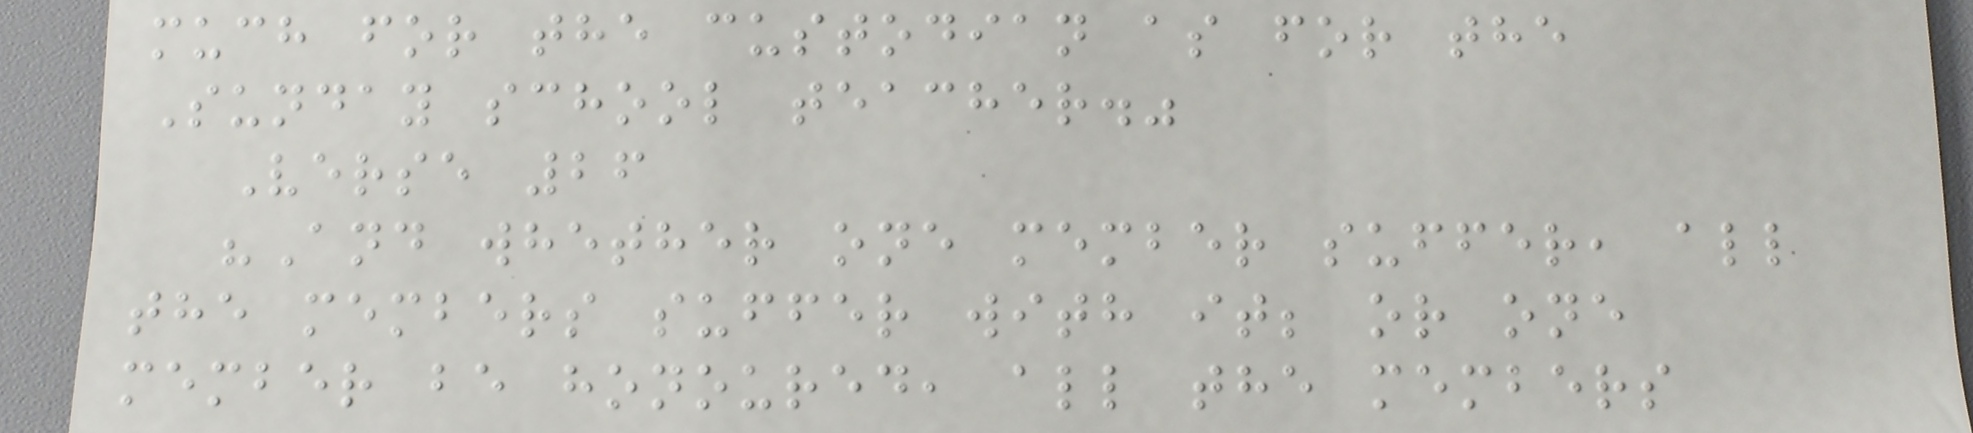much for the custodian as for the
Sunday school teacher."
Verse 26
"And whether one member suffer, all
the members suffer with it; or one
member be honoured, all the members
